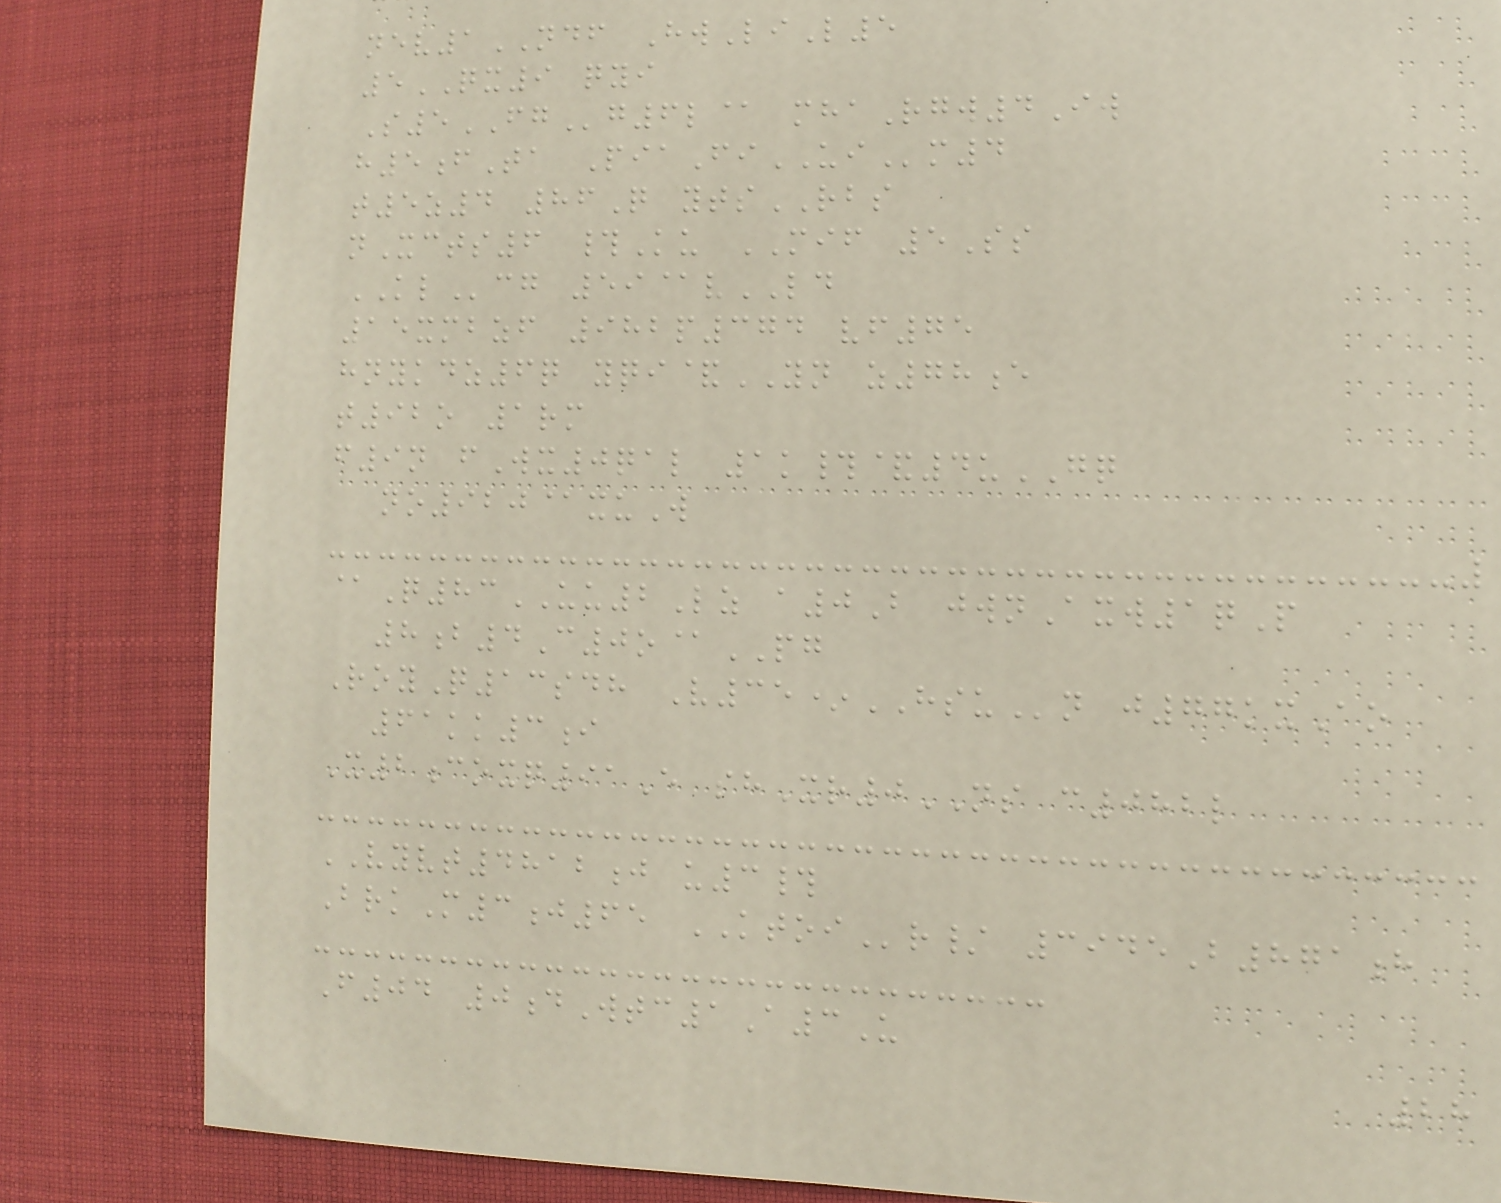nev1NDF HwLiL5
5QX9 qyi
S5FGg6l@ mhaRgw4Iw
h5fTa PiaFiUIm4
t5z4 86Q ytsRBS
nXcts6 #Ku MIF 5Ss
KLcg 59@vLD
15xmbzf 982p374 vf75
hnykdz6q yqi&YN z78e
t92o 1rm
f9n fWx0qal 1k#&4uGQ
no920@xuW
@Q83UU2Lz a0B jwnAxw1qP
8b4C0o@PG
RoyQ13sdh V35*HSUn j77kxAo
61kk3i
X2coxq91E shXr0NS c082l
VYVT4812j u3#
BrkM3j65 KTOIr/ 3945B871h
F04 0dWtc1A3U
28
